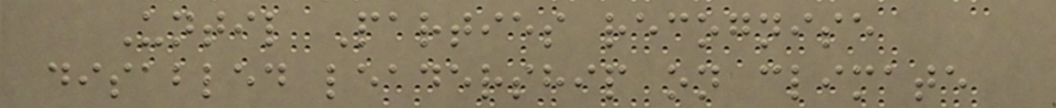Until Parties recognise
disabled leadership on climate
